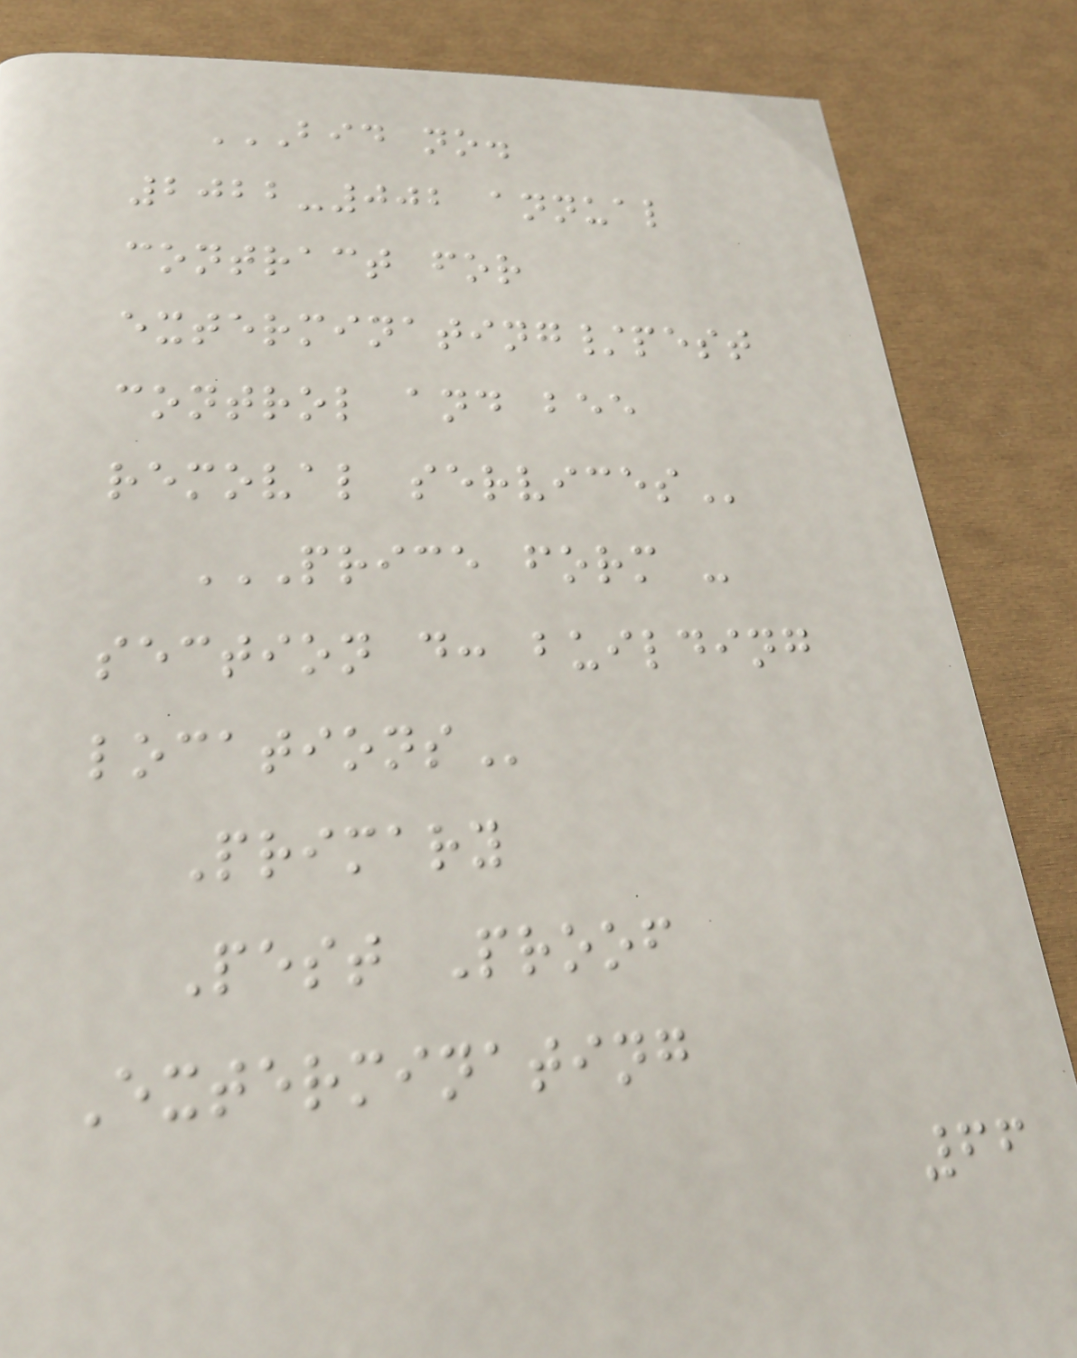BID NO.
2022-002 ANNUAL
CONTRACT FOR
EXTERMINATING/PEST
CONTROL AND BEE
REMOVAL SERVICES
PRICE FORM -
SECTION D: BUILDING
LOCATIONS
Primary
Pest Proof
Exterminating
66
